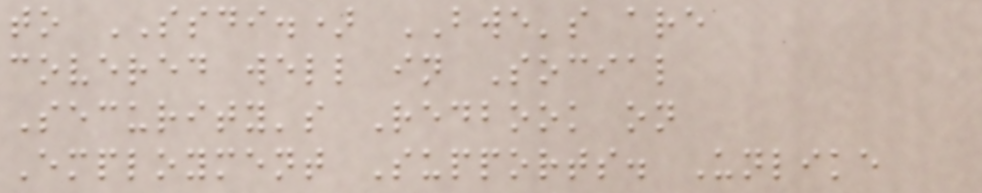to SSDI.) BWE's are
covered well in Social
Security's Redbook on
Employment Supports. Unlike
